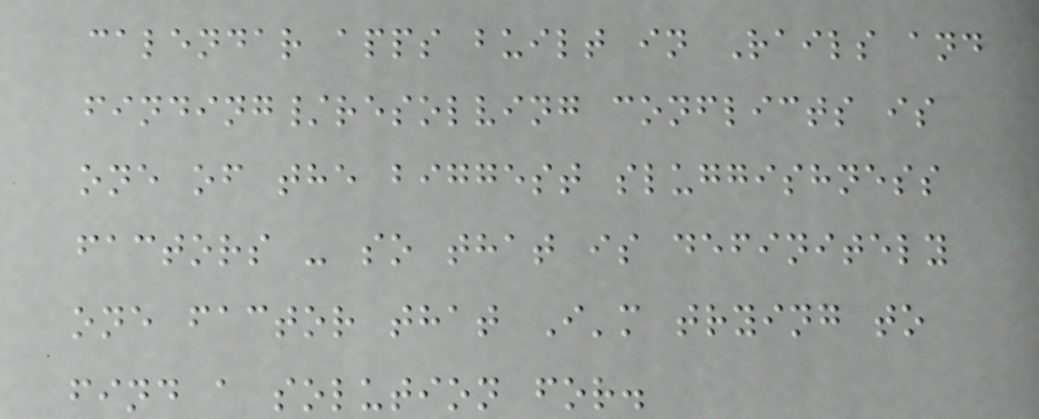calendar apps built in Rails and
finding/resolving conflicts is
one of the biggest sluggishness
factors - so that is definitely
one factor that I'm trying to
find a solution for.
